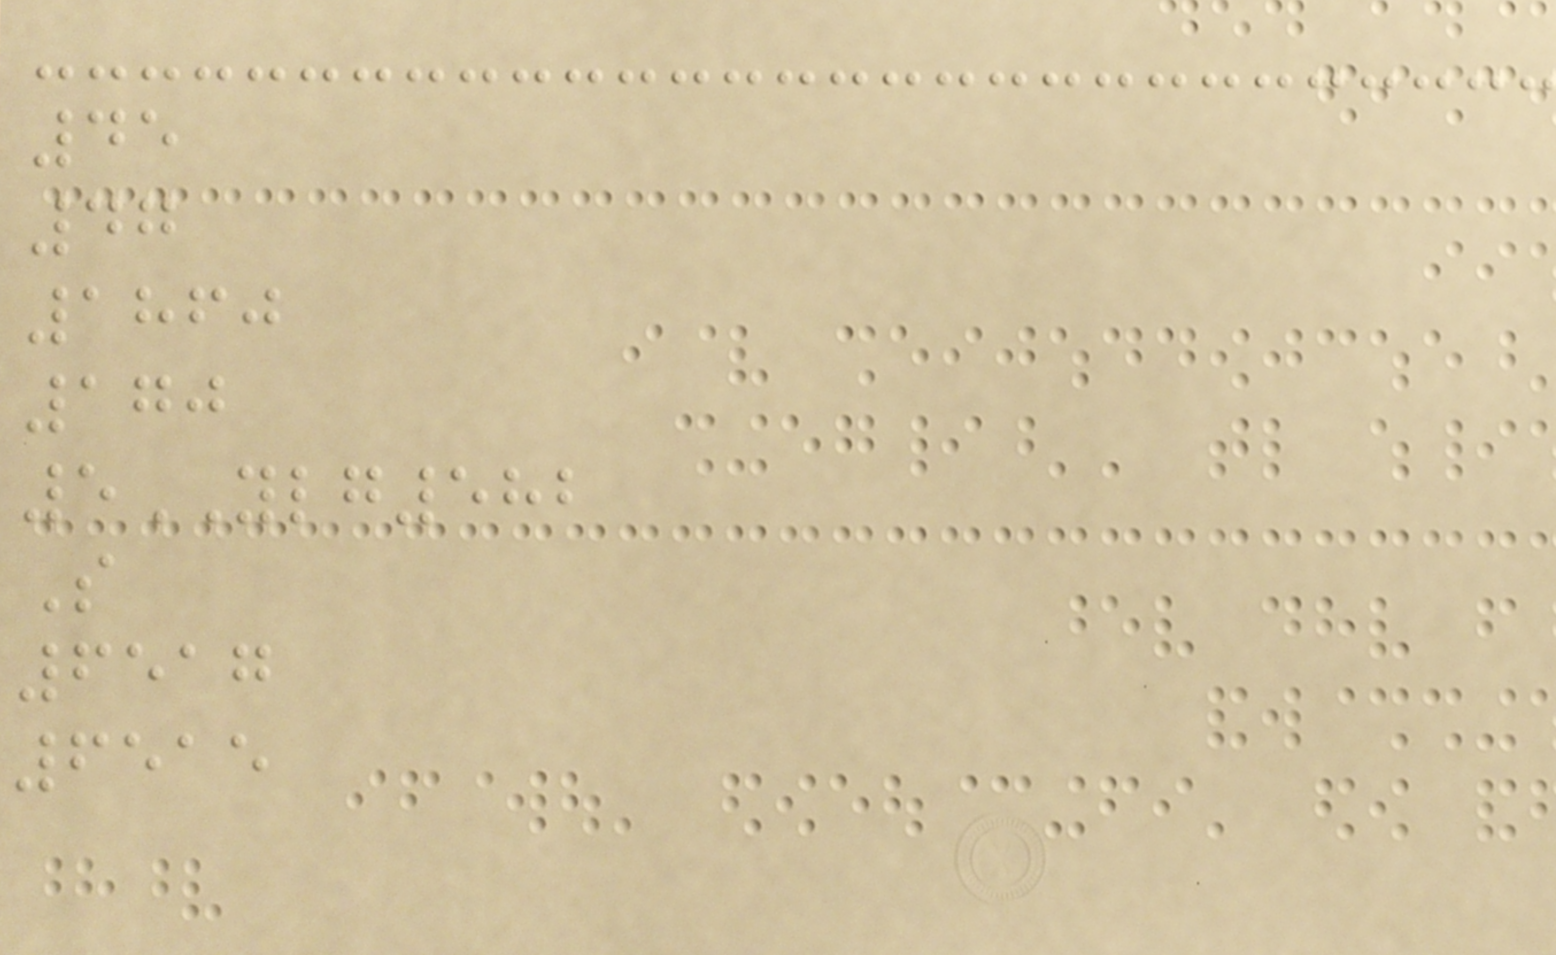45
47
1860
170
5YLG582
S
6517
6515
